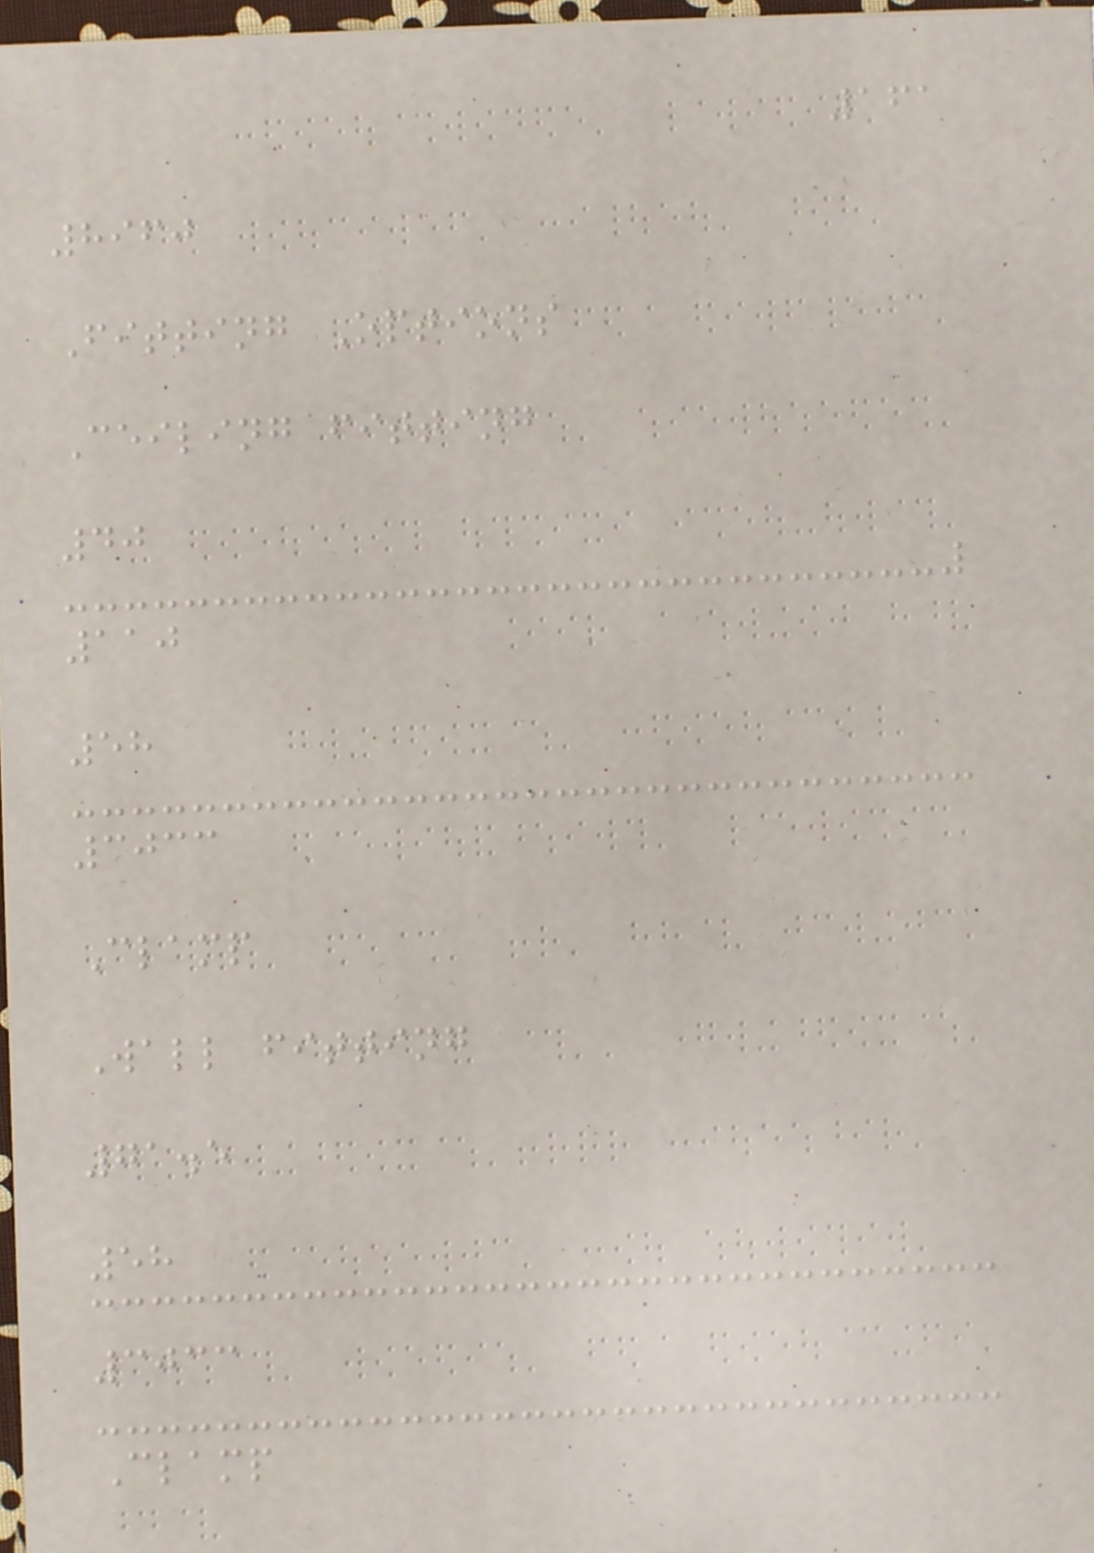161
8960
Fitting Options
Ceiling fitting
40
110
58
3033
Clamp
Wall fitting
71.5
58
3033
Clamp
